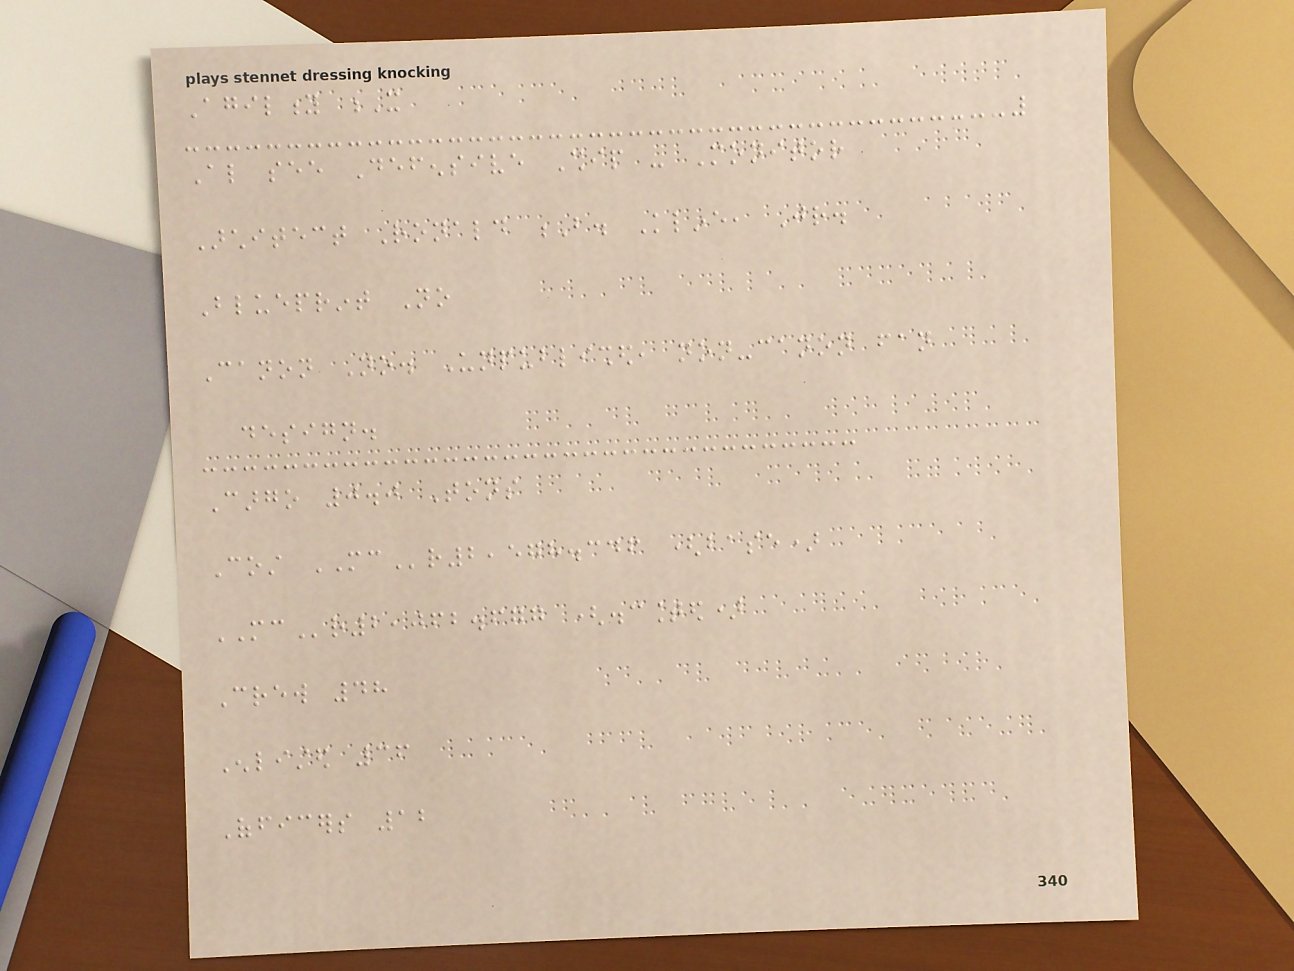Agility X
Also see Defensive Ship - Monitor
Architect Ronald B. Kline, Jr.
Blueprint No
Canon No. Unpublished, non-canon fan
design.
Cargo 0.0 Tons
Cost MCr2,578.346 (base)
MCr2,062.677 (discounted)
Crew 48
Enlisted 36
Officers 12
